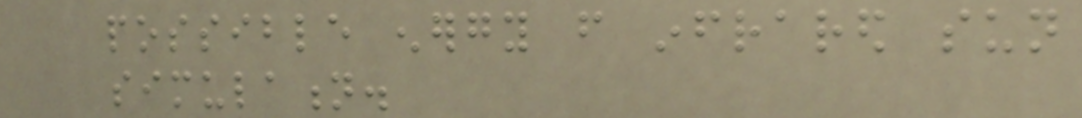possible energy from infrared sun
simulation.
